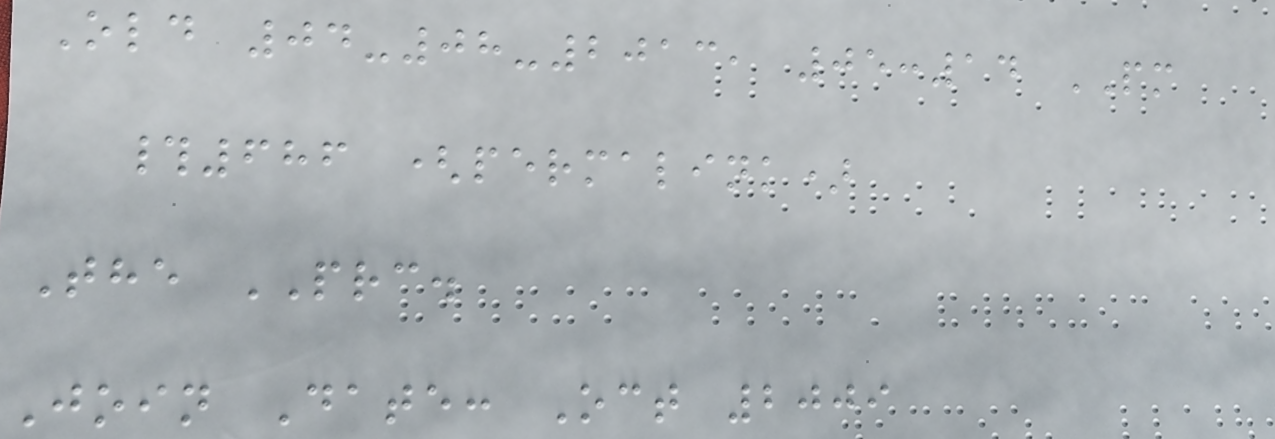Old 04-08-2013, 05:14 PM
#686 (permalink)
The PRC.
Join Date: Oct 2009
